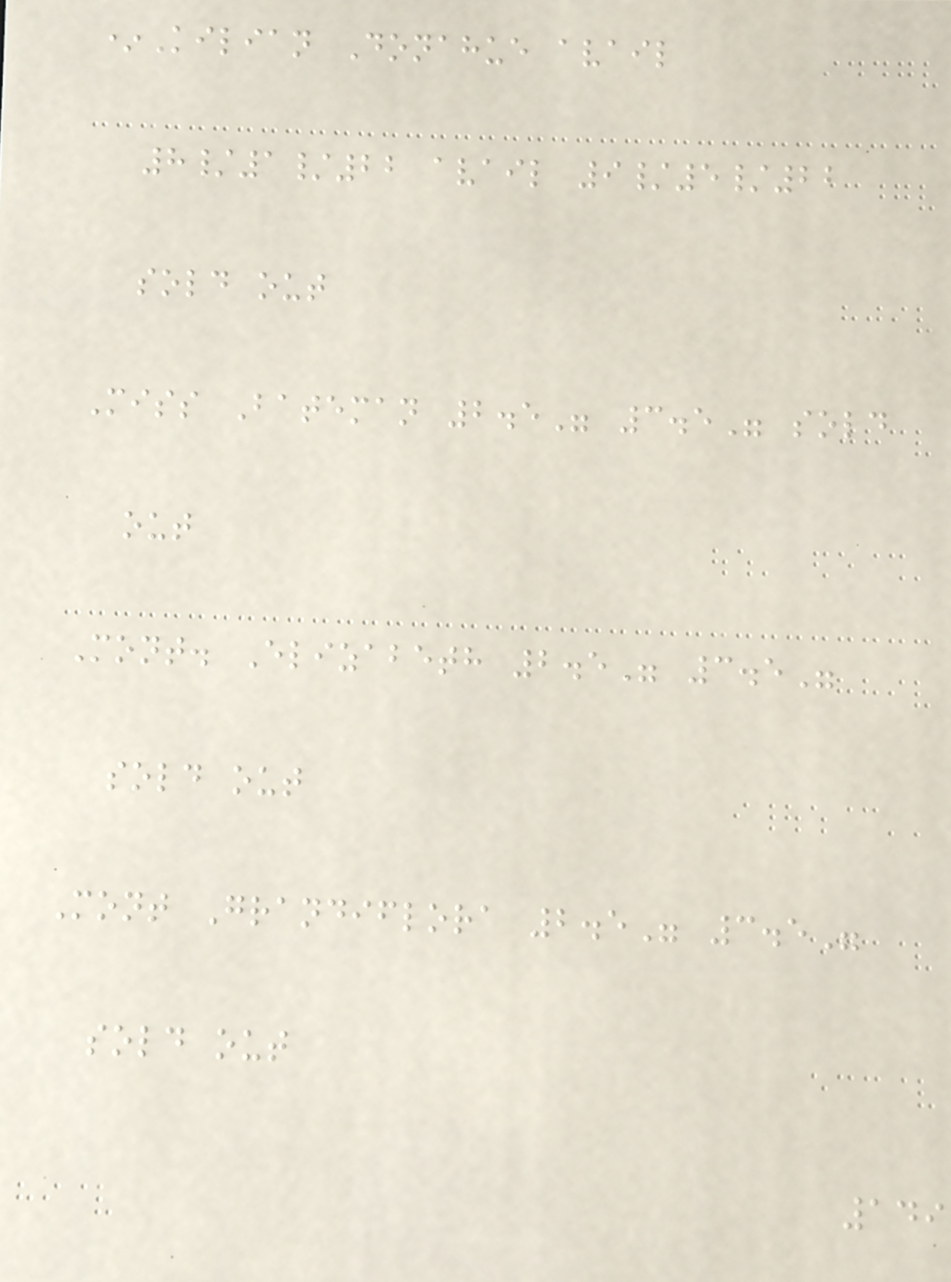*Kilian Donahue avail
8/1/22 avail 9/5/22
sold out
Miss Bateman 2.5" 3.5" sold
out
Mont. Elizabeth 2.5" 3.5"
sold out
Mont Grandiflora 2.5" 3.5"
sold out
149
